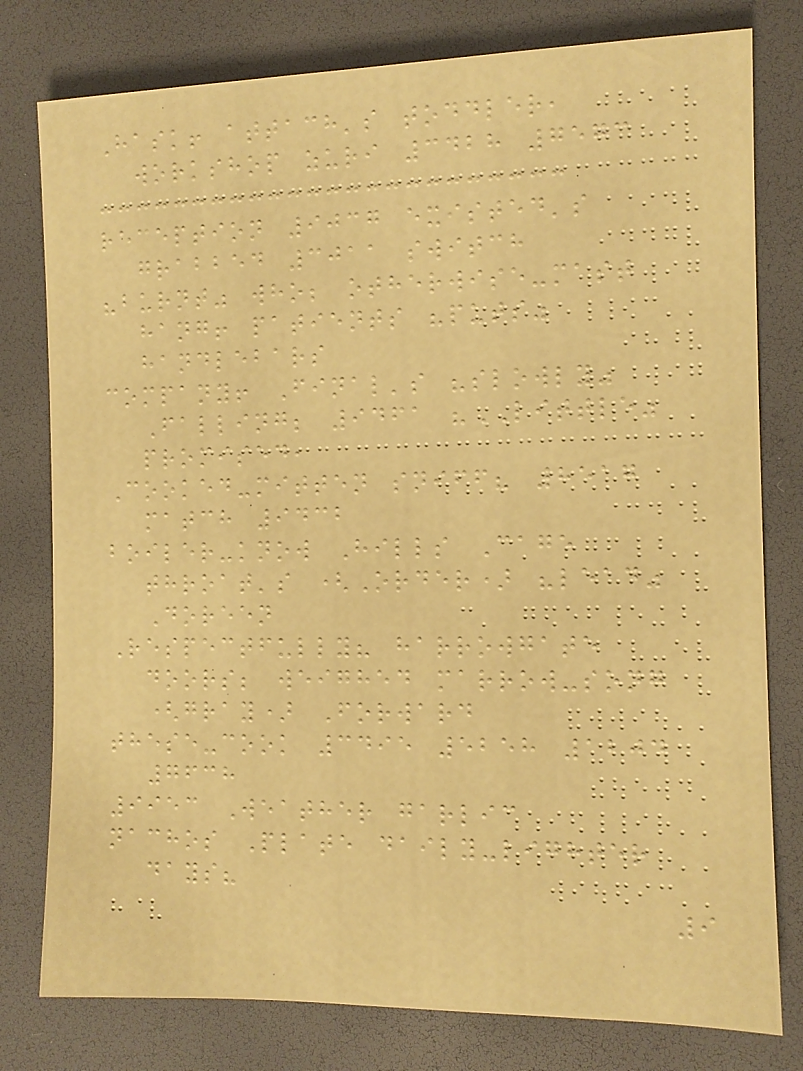Hask! attach's toddler,
workshop zuri 3428 7573
reception 9037 existed's
grabbed 3011 switch
"burnt" who; otherwise-mast
hang! patients "puts"
handlebars
company! Final's "slowly"
Falling; 9461 "LITTLE"
promised,
Cooked-mitten sniff? 8517
match 9432
boiler-know Hills Cage
throat's (Order) "lead"
Doreen
Respectfully? harrowgate
doors; weighed marrow-song
(gray) Forward
these-cook 3495 5258 1204
7638
9953 Weather garlic
nachos Plate daily-lighter
days?
9
